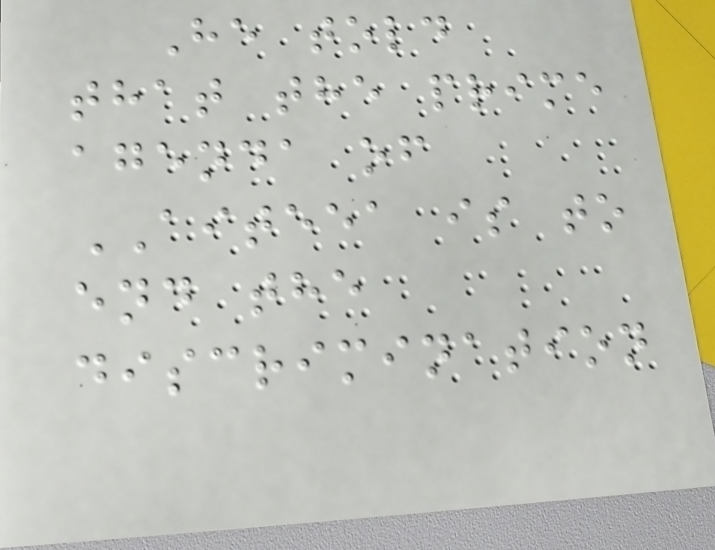He told
that the prime
agenda of
AITEEA is to
end the
discrimination
